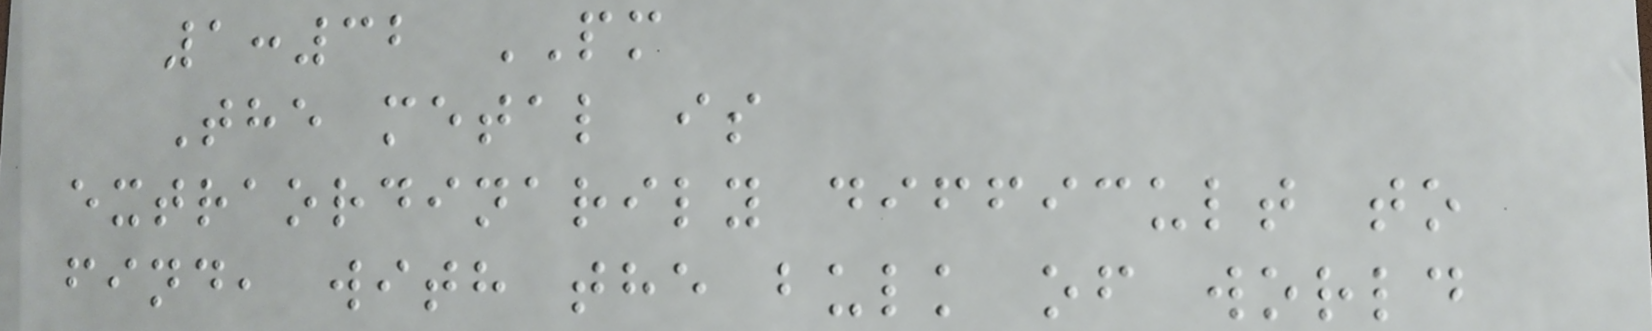1:32 PM
The metal is
extraordinarily difficult to
find, with the bulk of world
